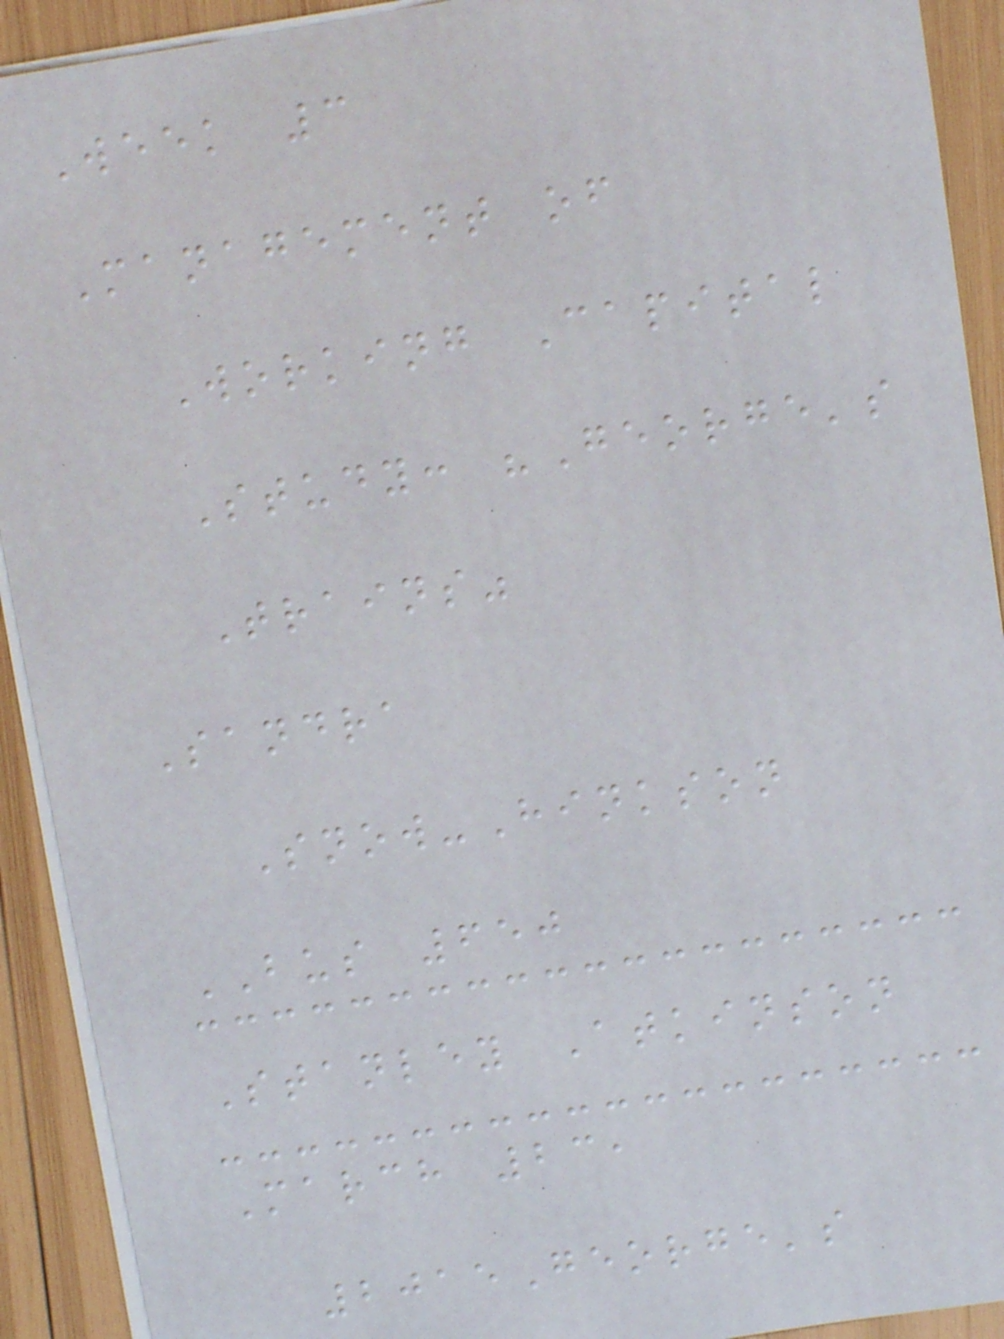Week 3
Management of
Working Capital
Study: "George's
Trains"
Sandra
Snow-Hinkson
BUS 650
Stanley Atkinson
March 23,
2015George's
